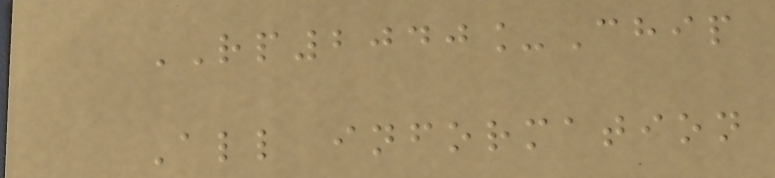RP2040_Chip
All information
